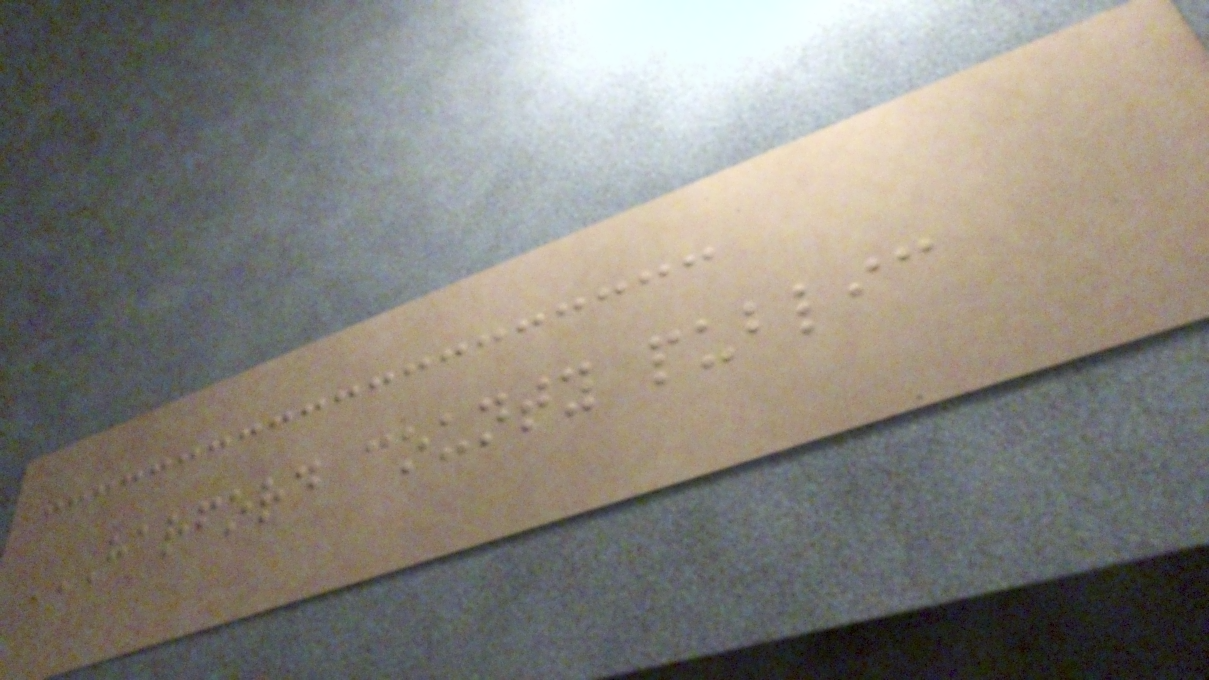HARFORD COUNTY PUBLIC
